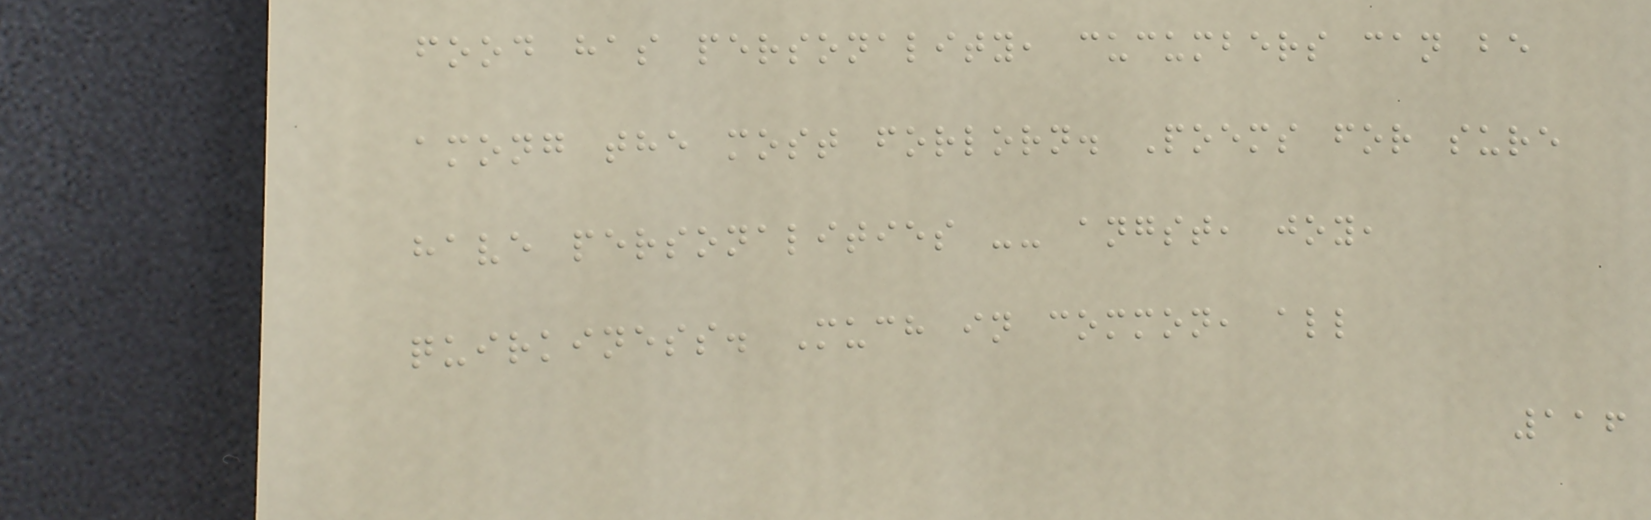food has personality, cucumbers can be
among the most forlorn. Poems for sure
have personalities -- angst, joy,
quirkiness. Much in common, all
116
